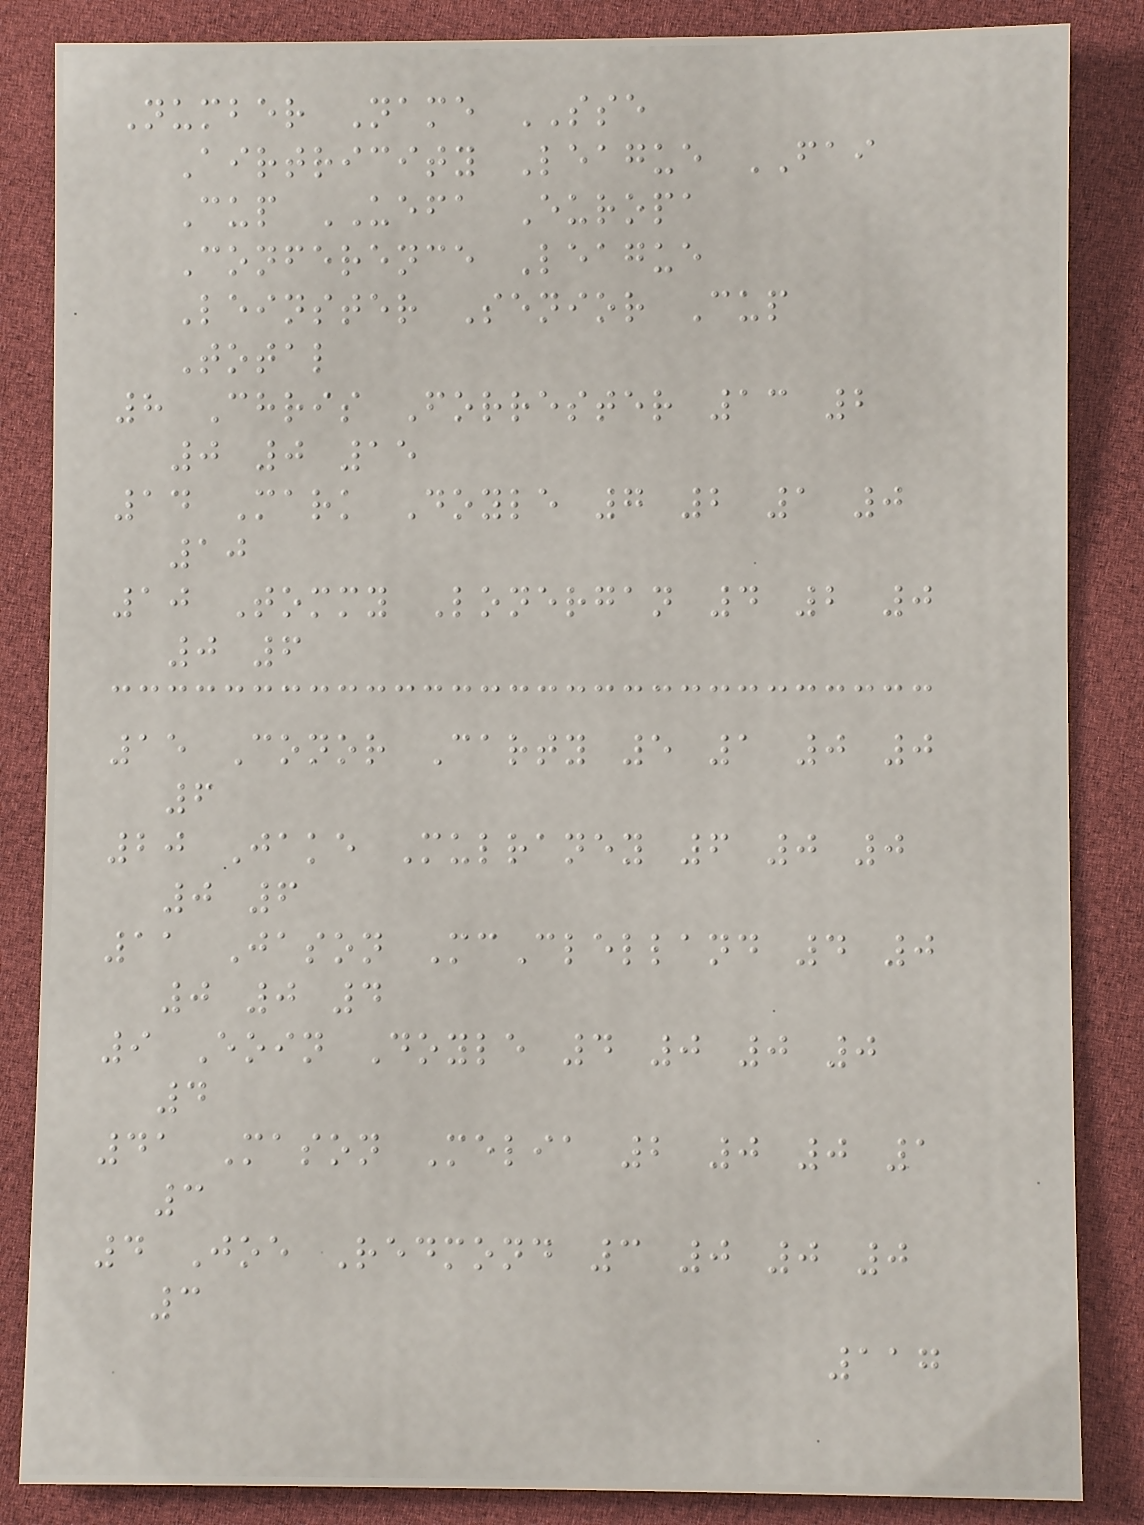Number Name SSE
Airtricity League FAI
Cup UEFA Europa
Conference League
Leinster Senior Cup
Total
8 Chris Forrester 13 2
0 0 15
14 Mark Doyle 7 2 1 0
10
10 Tommy Lonergan 4 2 0
0 6
15 Conor Carty 5 1 0 0
6
20 Jake Mulraney 6 0 0
0 6
11 Jason McClelland 4 0
0 0 4
9 Eoin Doyle 4 0 0 0
4
41 Mason Melia 2 0 0 1
3
4 Joe Redmond 3 0 0 0
3
117
